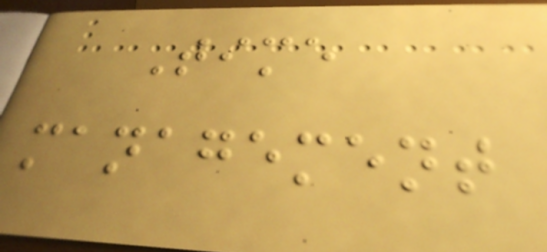Time
management
